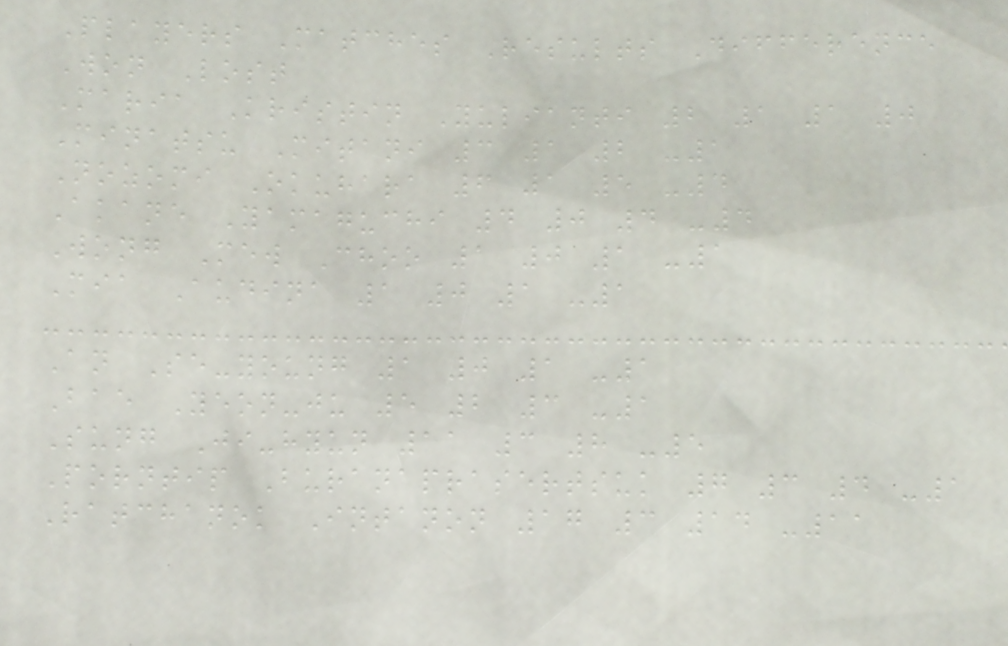Players Matches Results Difference
Won Lost
Maria Kristin Yulianti 2 1 1 0
Minatsu Mitani 3 1 2 -1
Nozomi Okuhara 6 1 5 -4
Akane Yamaguchi 4 0 4 -4
Wong Mew Choo 1 0 1 -1
Mia Audina 1 0 1 -1
An Se-young 1 0 1 -1
Bae Yeon-ju 5 2 3 -1
Sung Ji-hyun 11 3 8 -5
Porntip Buranaprasertsuk 7 3 4 -1
Ratchanok Intanon 17 3 14 -11
